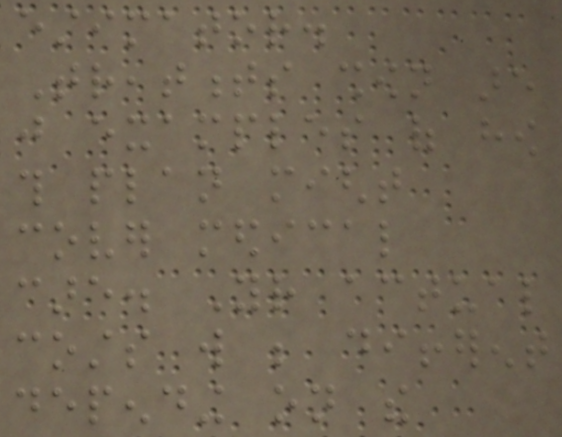estimator.
Treatments shown are
just examples of how
this plan might
cover medical
care. Your actual
costs will be different
depending on the
